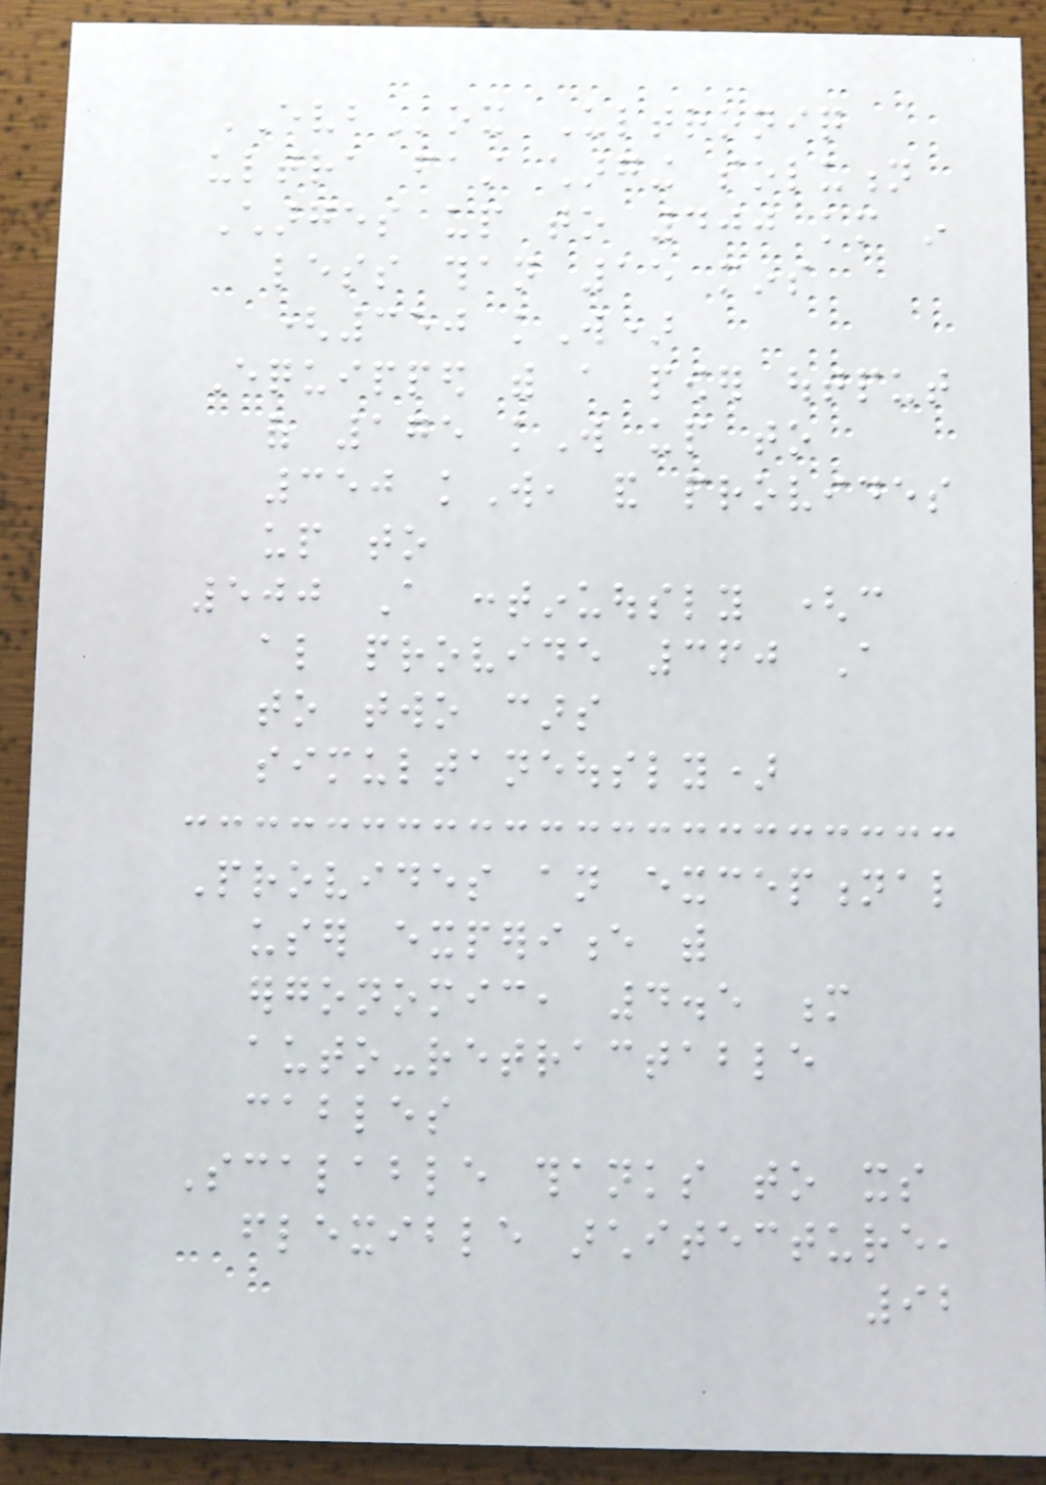EVBox Ultroniq
ultra fast charging solution
Charges up to 400 km in
less than 15 mins
(350 kW)
Equipped with a power output
of 175 kW up to
350 kW, and provides
up to
500 A continuously (can
also provide 360 A
to two cars
simultaneously)
Provides an exceptional
user experience with
ergonomic, 4.5 m
auto-retractable
cables
Scalable thanks to its
flexible architecture,
92
